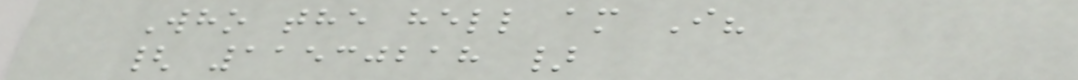Who the hell am I?
{ 11530218 }
